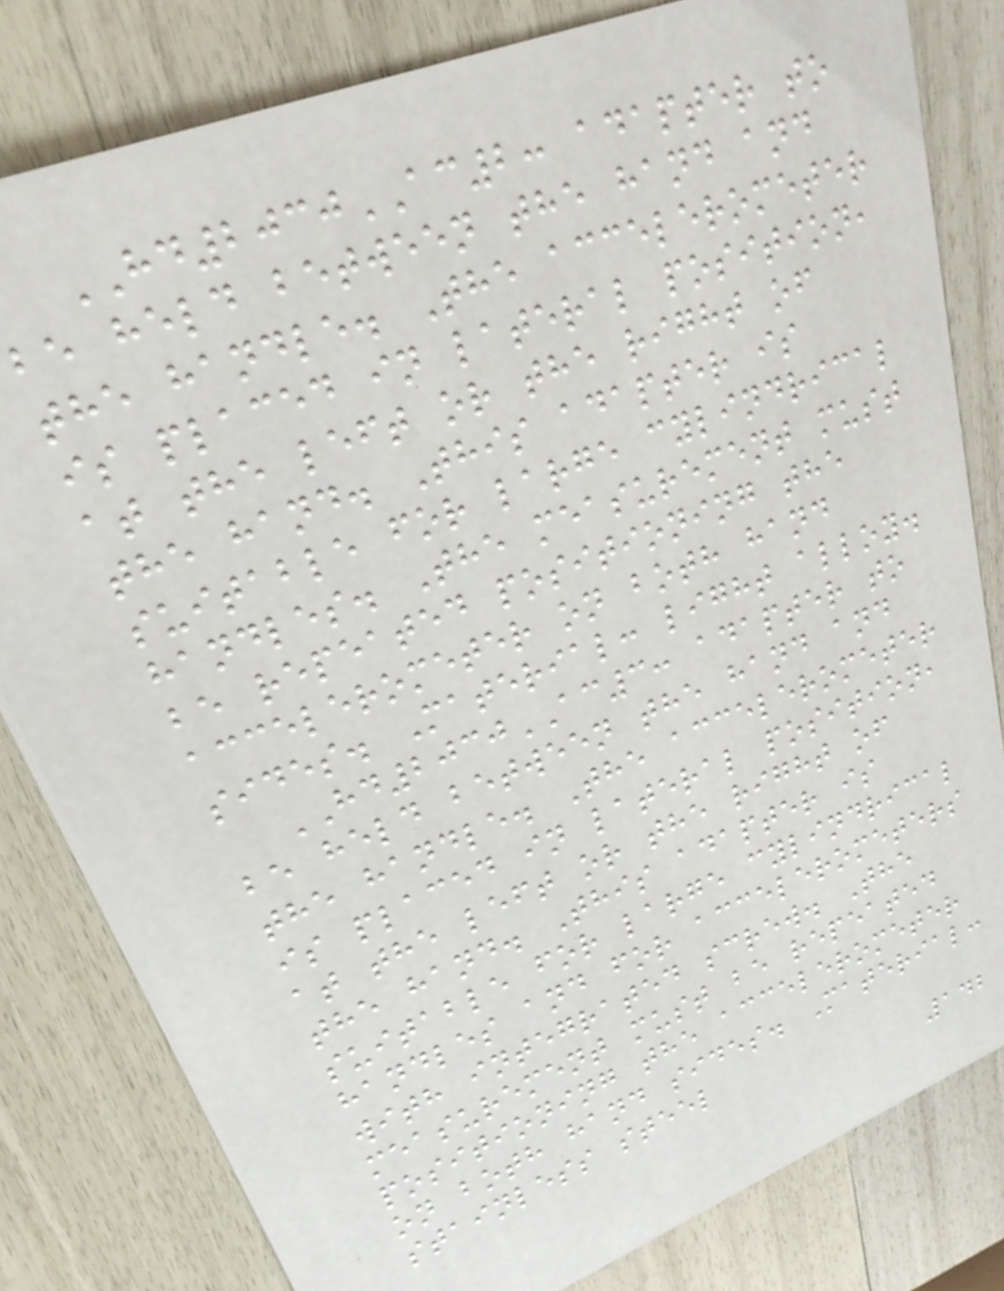HD2030AC2: adapter to
be held between the hand and
the handle. The accelerometer
is placed in lateral position,
at the left or the right of
the hand. This adapter is
suitable for large cylindrical
handles. The measurement must
be repeated positioning the
accelerometer on both hand
sides. Material: light alloy.
HD2030AC3: adapter to
be held between the hand and
the handle. The accelerometer
is placed in lateral position,
at the left or the right of
the hand. This adapter is
suitable for large cylindrical
handles and for accelerometers
with integrated screw. The
measurement must be repeated
positioning the accelerometer
on both hand sides. Material:
stainless steel
142
